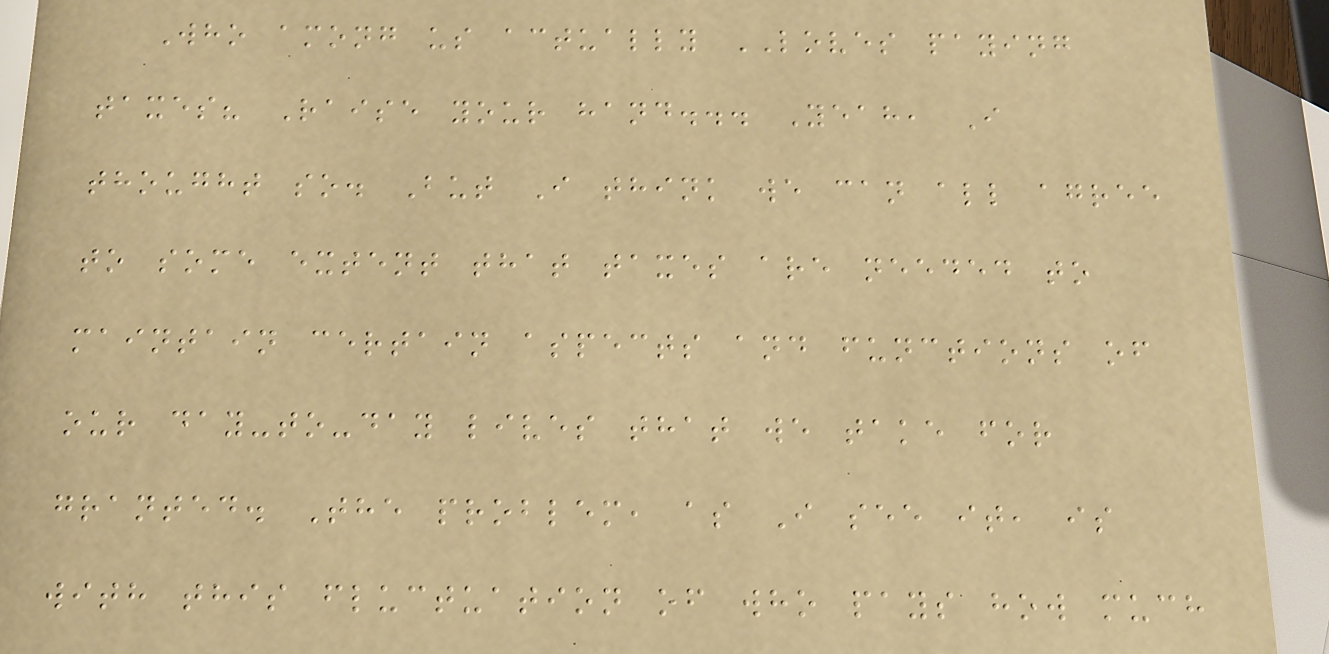Who among us actually LOVES paying
taxes? Raise your hand... Yeah, I
thought so. But I think we can all agree
to some extent that taxes are needed to
maintain certain aspects and functions of
our day-to-day lives that we take for
granted. The problem, as I see it, is
with this fluctuation of who pays how much
